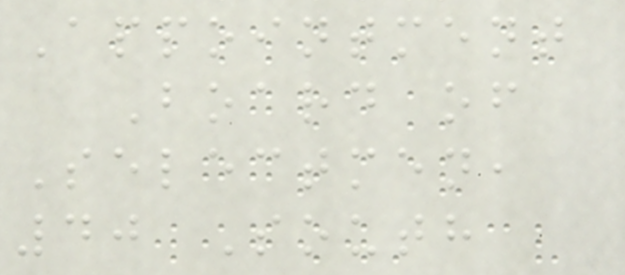Appointment
Board of
Selectmen,
40 South
